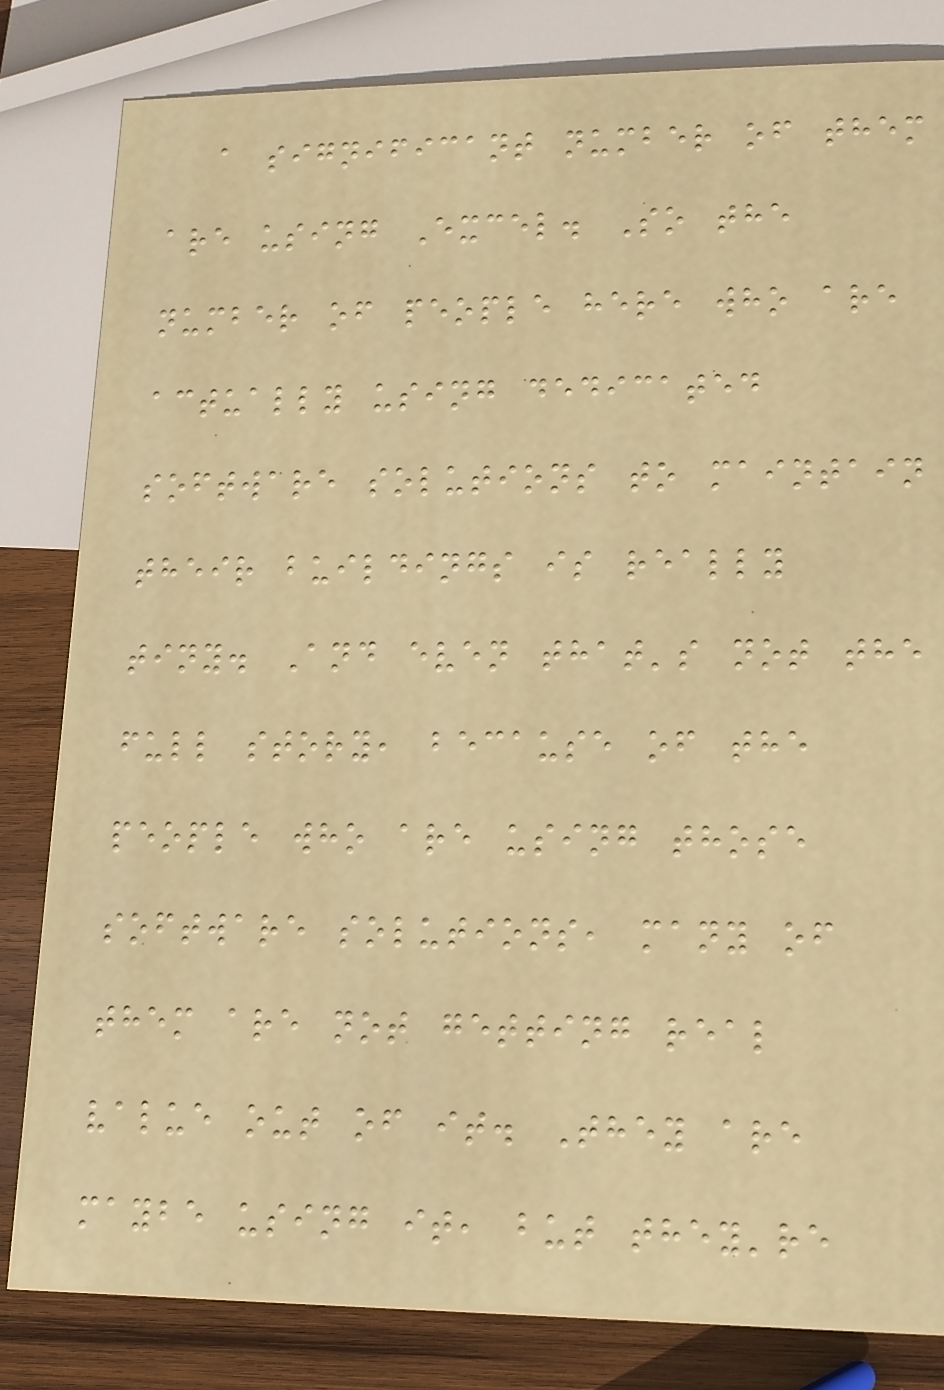a significant number of them
are using Excel. So the
number of people here who are
actually using dedicated
software solutions to maintain
their buildings is really
tiny. And even that's not the
full story, because of the
people who are using those
software solutions, many of
them are not getting real
value out of it. They are
maybe using it, but they're
